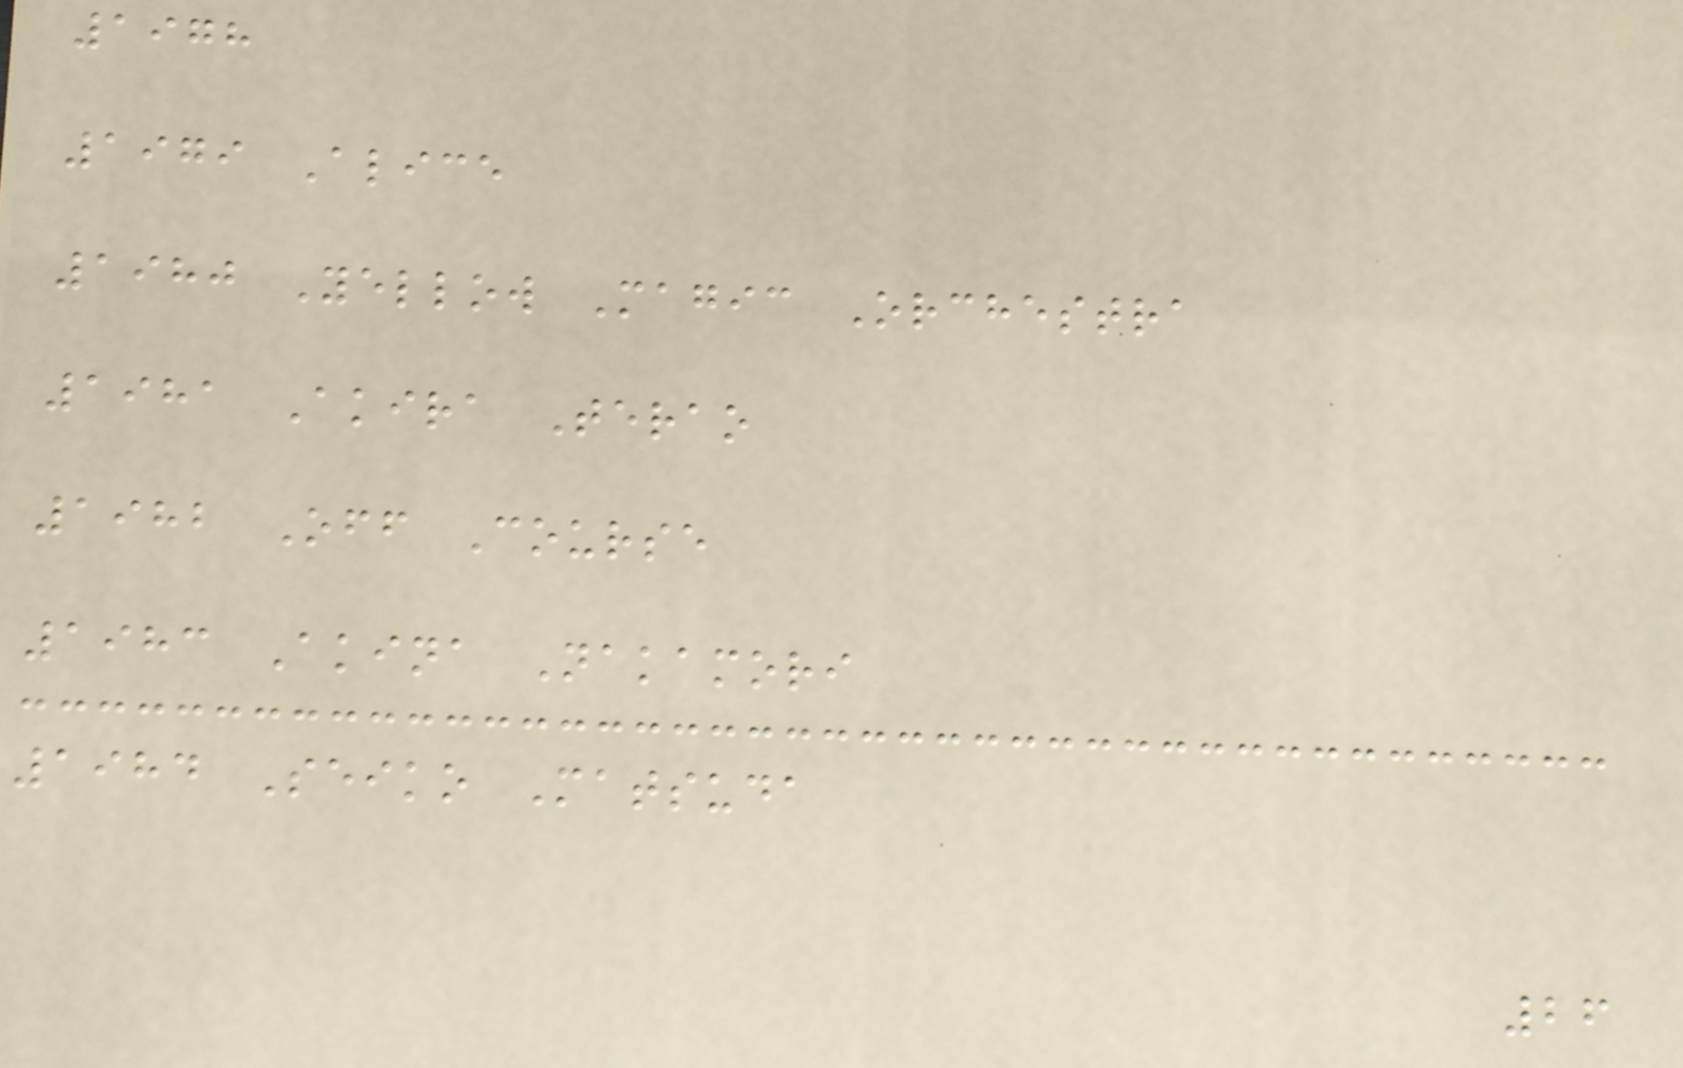1978
1979 Alice
1980 Yellow Magic Orchestra
1981 Akira Terao
1982 Off Course
1983 Akina Nakamori
1984 Seiko Matsuda
26
